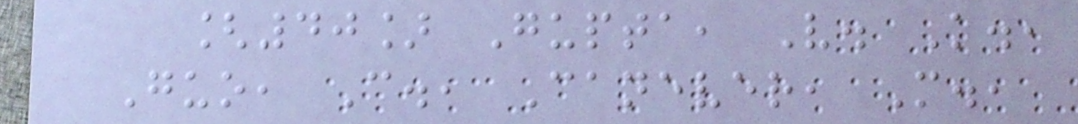[40] Gupta, V. K.,
Guo, C., Canever, M.,
